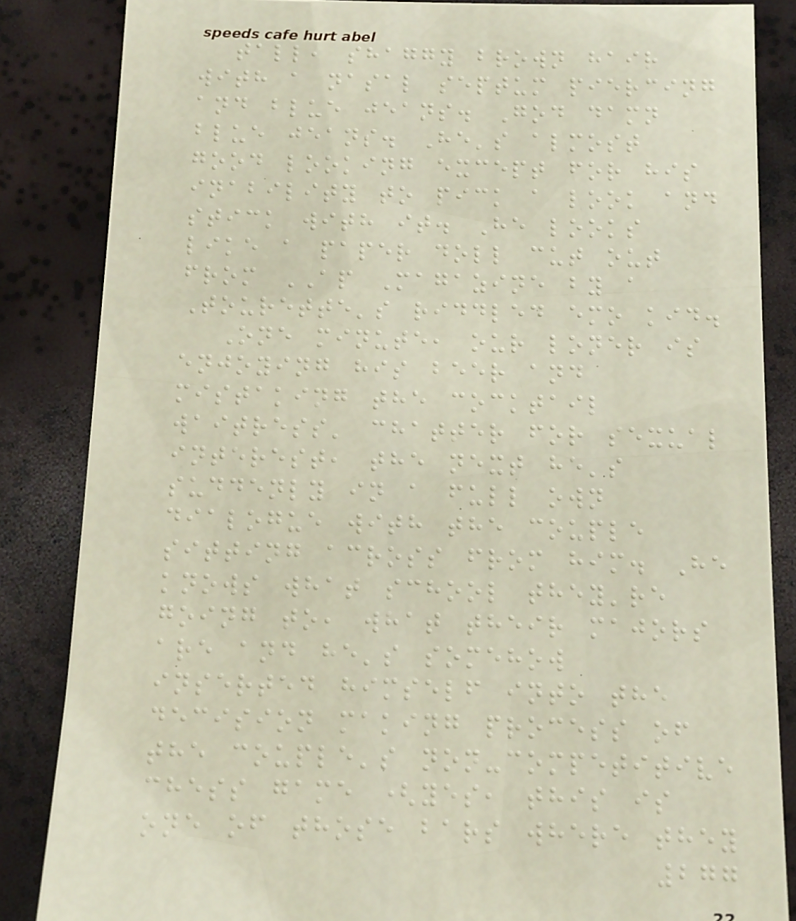tall, shaggy brown hair
with a nasal septum piercing
and blue jeans. God damn
blue jeans. He's almost
good looking except for his
inability to pick a look and
stick with it. He looks
like a paper doll cut out
from AP Magazine by a
Tourette's riddled emo kid.
One minute, our loner is
enjoying his beer and
mistaking the cocktail
waitress' chatter for sexual
interest, the next he's
suddenly in a full own
dialogue with the couple
sitting across from him. He
knows what school they're
going to, what their majors
are and he's somehow
inserted himself into the
decision making process of
the couple's non-competitive
chess game (yes, this is
one of those bars where they
277
